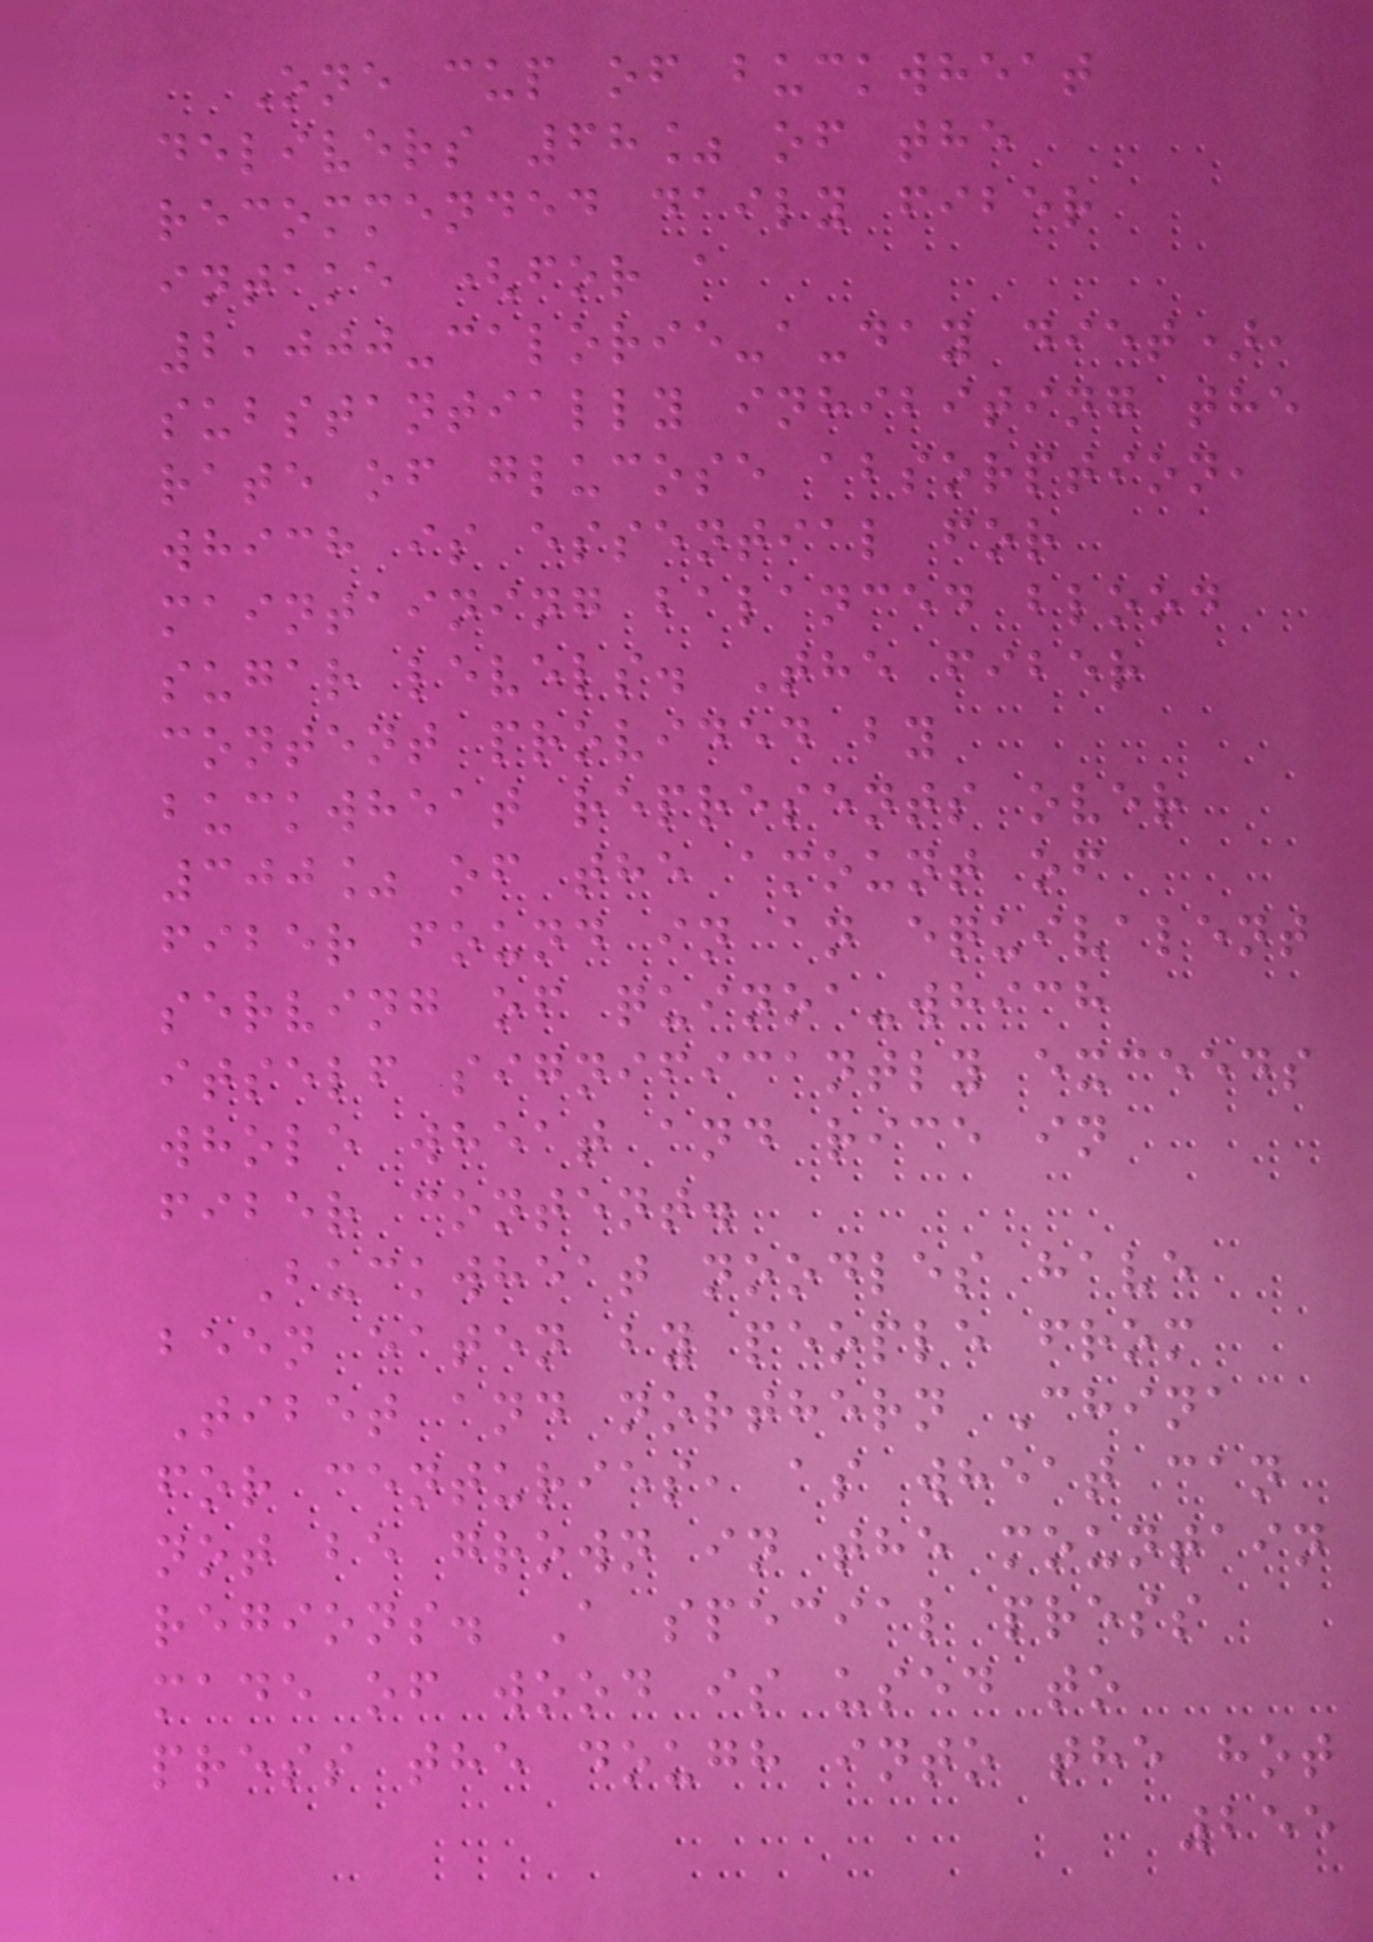One cup of buckwheat
delivers 68% of the
recommended daily fiber
intake (for a
2,000-calorie-a-day diet),
substantially inhibiting the
rate of glucose absorption,
which is essential for
maintaining balanced blood
sugar levels. The fiber
content provided by
buckwheat represents over
300% of the amount of
fiber found in an equivalent
serving of quinoa-which
itself significantly exceeds
whole wheat and rice in
fiber content.
Buckwheat noodles have
been eaten by people from
Tibet and northern China
for centuries, as wheat can
not be grown in the mountain
regions. A special press
made of wood is used to
press the dough into the hot
255
